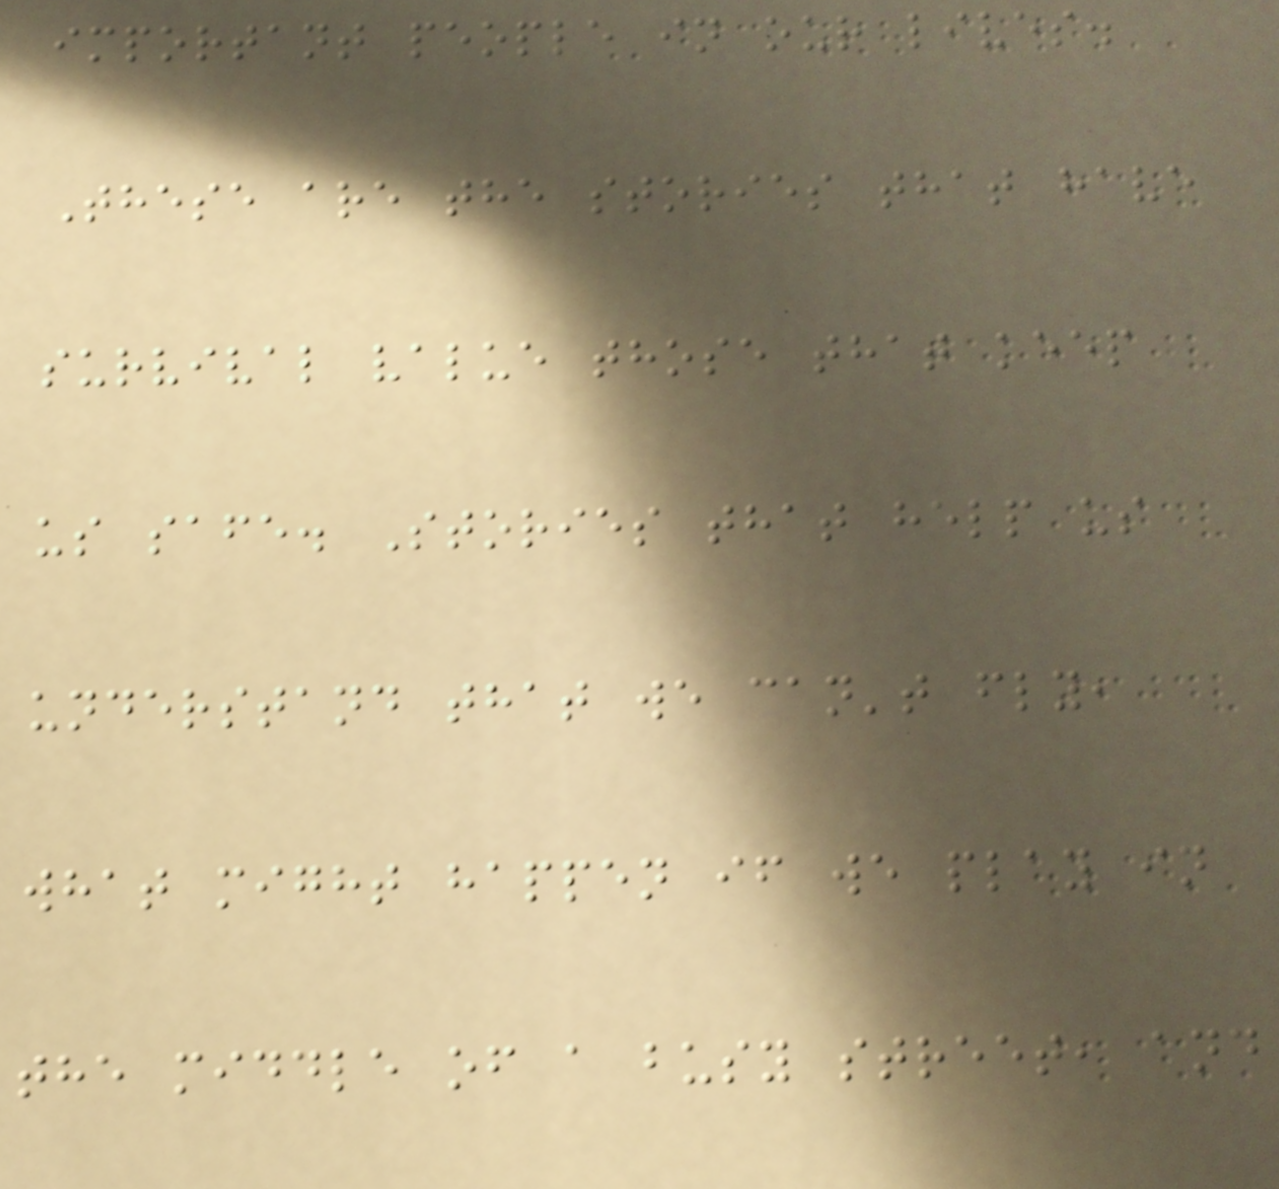important people in our lives.
These are the stories that have
survival value those that keep
us safe. Stories that help us
understand that we can't fly,
what might happen if we play in
the middle of a busy street, and
